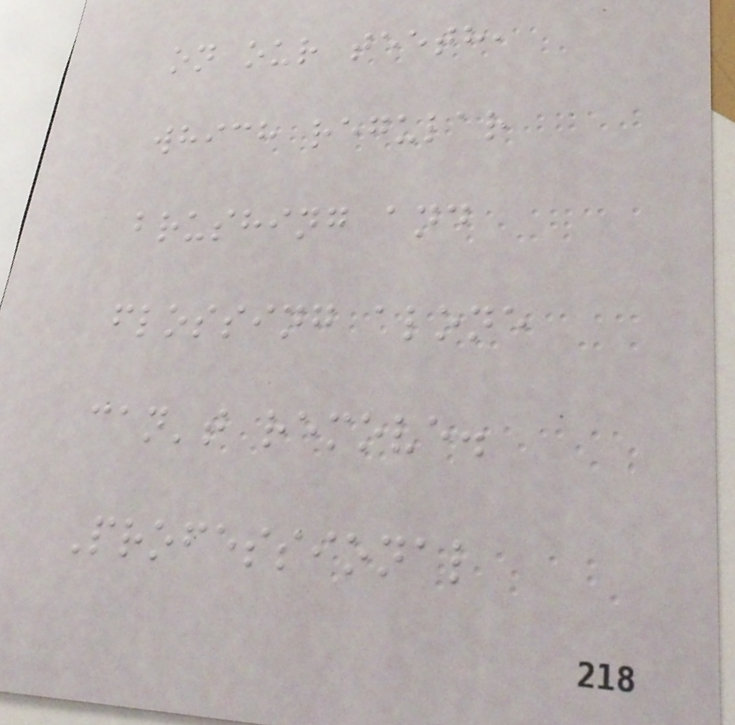on our teeth,
which regular
brushing and
flossing alone
can't remove.
Professional
